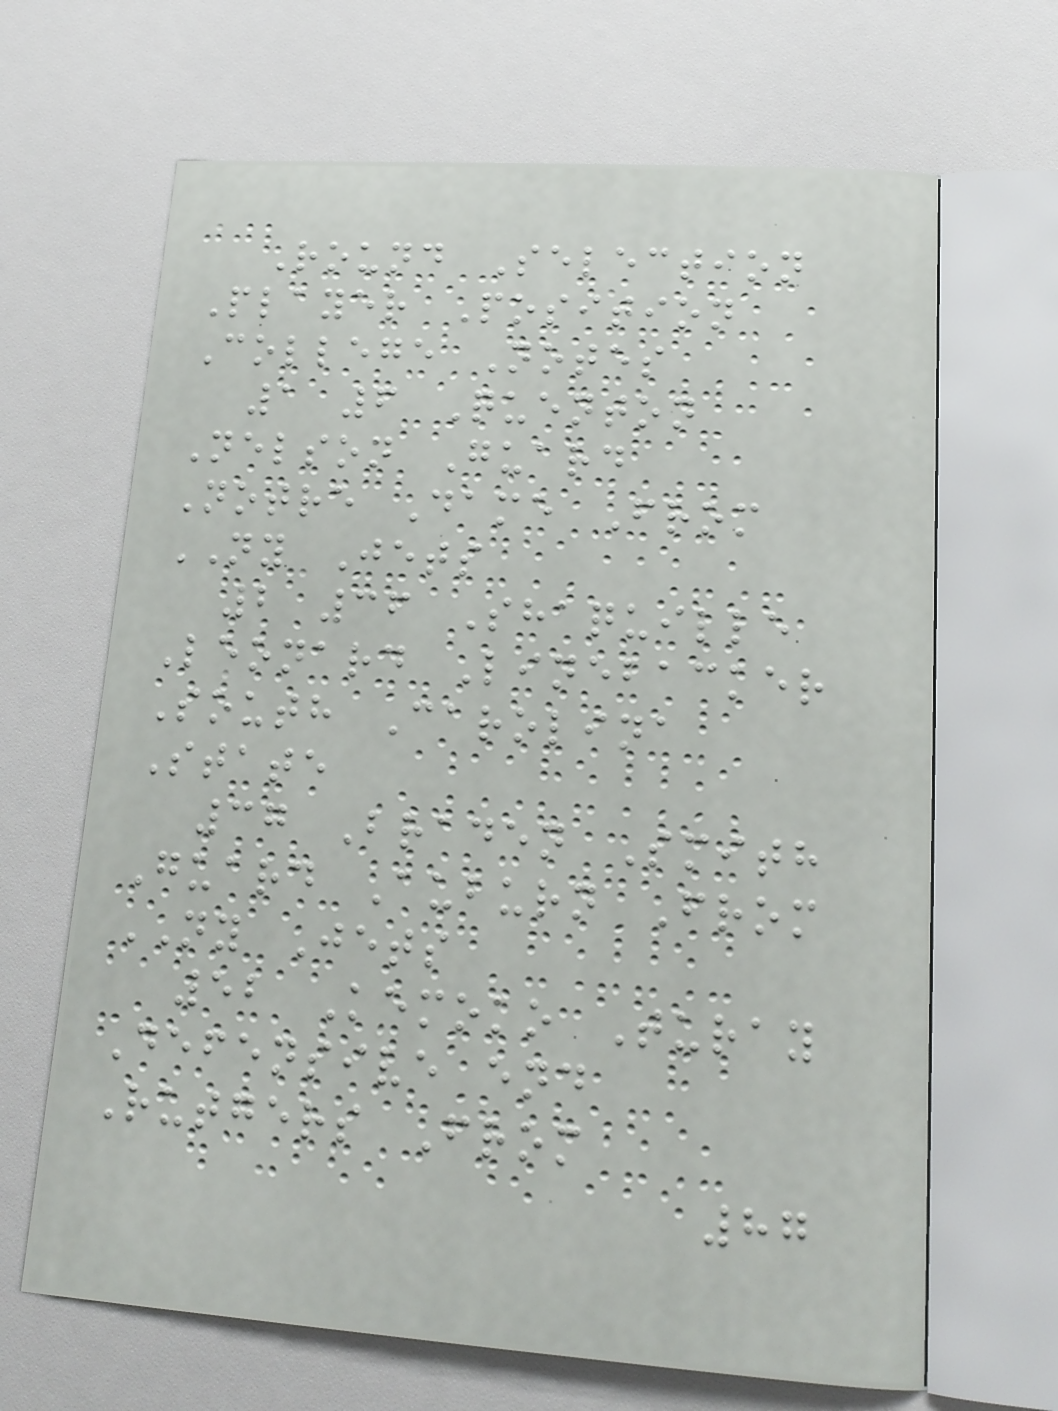Round Selection
Player Position
College Notes
1 6 Quenton
Nelson Guard
Notre Dame From
NY Jets
2 36 Shaquille
Leonard Linebacker
South Carolina
State
37 Braden Smith
Guard Auburn From
NY Jets
52 Kemoko Turay
Defensive end
Rutgers From
87
